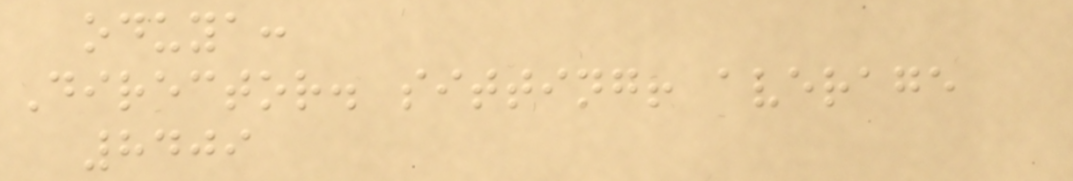oduya:
Director. sitting! average
8409
